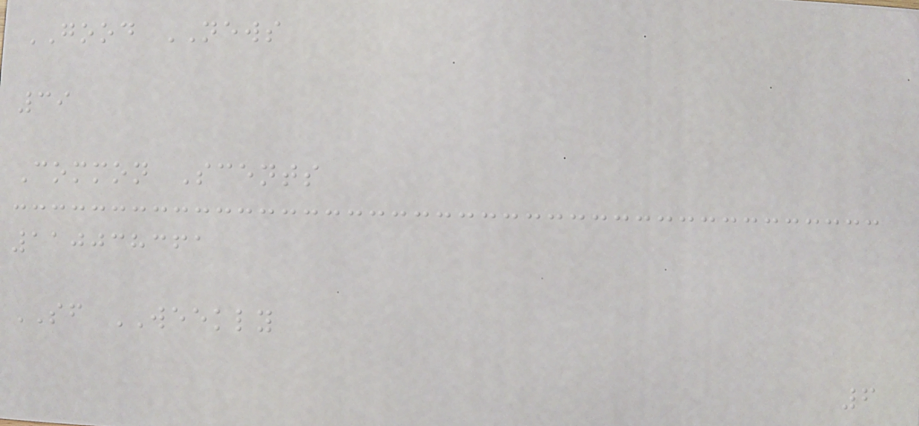GOOD NEWS
39
Common Scents
110038361
SF WEEKLY
6
